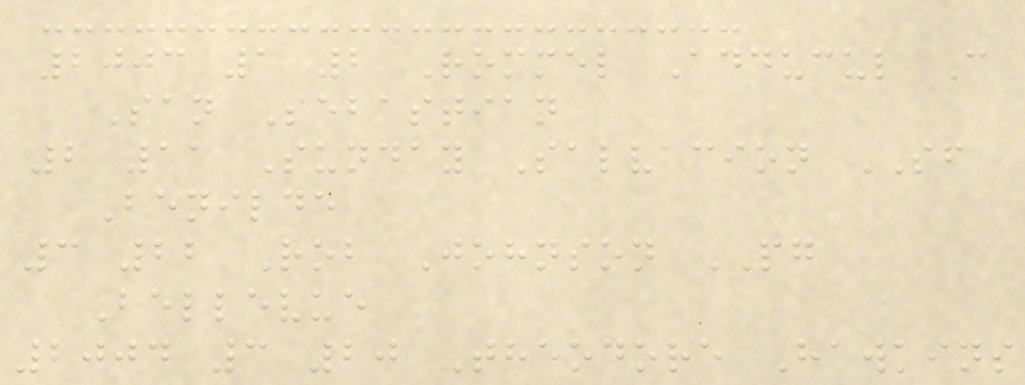2003 1 2 Rommel Adducul C
San Sebastian
2 11 Sunday Salvacion SF
Benilde
3 22 Rob Johnson PG
Bellevue
2004 3 20 Theodore Hawkins
